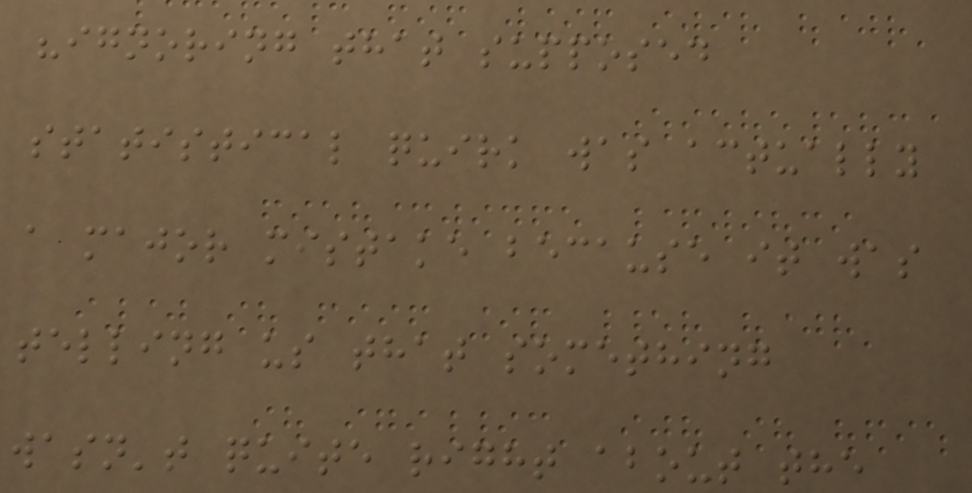"ignoring that supposed
statistical quirk was actually
a major mistake because it was
telling us that something
wasn't quite right about the
